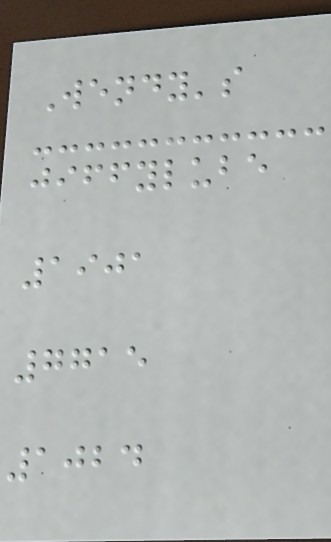Wendy's
jiffylube
1901
7715
1024
